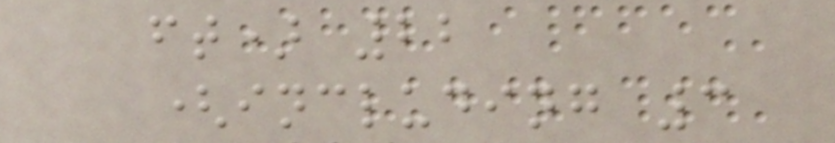ft) 22
(including 3
